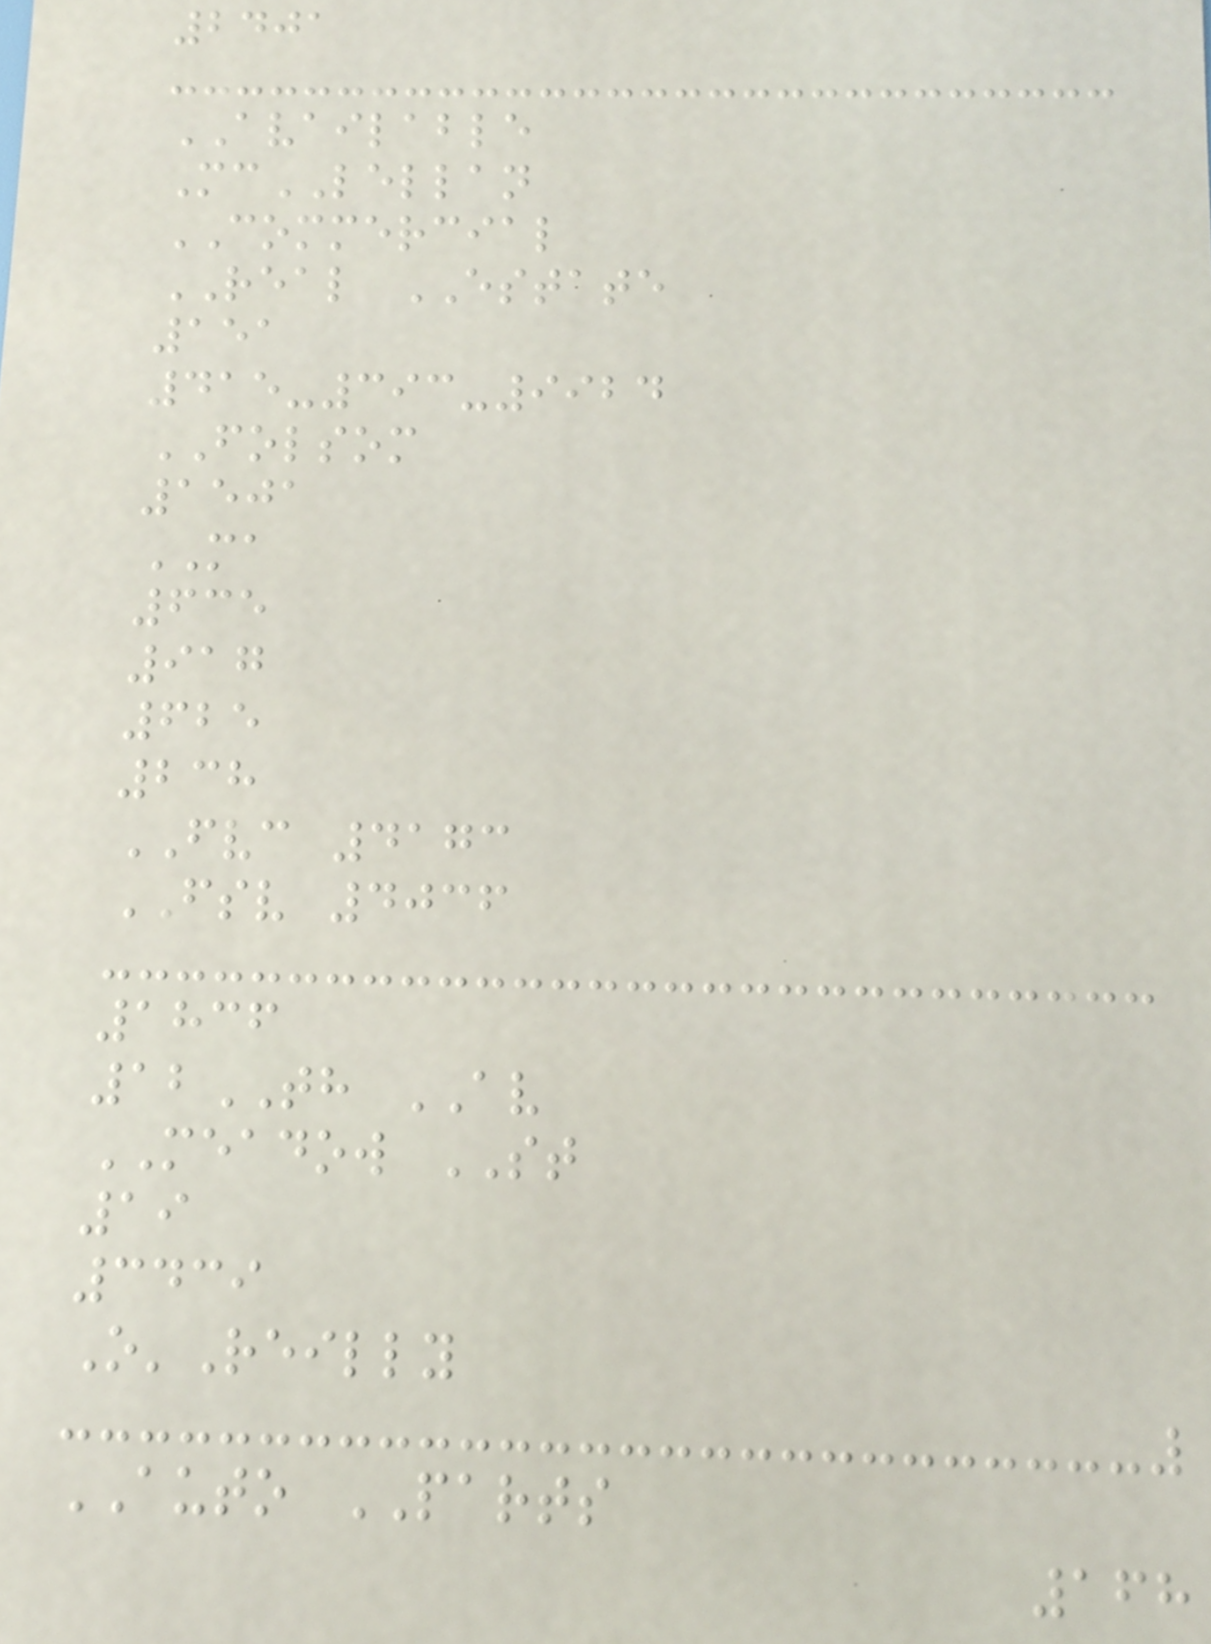2401
AVAILABLE
McLELLAN
COMMERCIAL
REAL ESTATE
151
415-393-9924
FOLSOM
1501
MA
635
917
625
238
FVC 4173
FSV 4036
1836
12TH AV
MEADOW ST
19
3439
O'Reilly
AUTO PARTS
168
